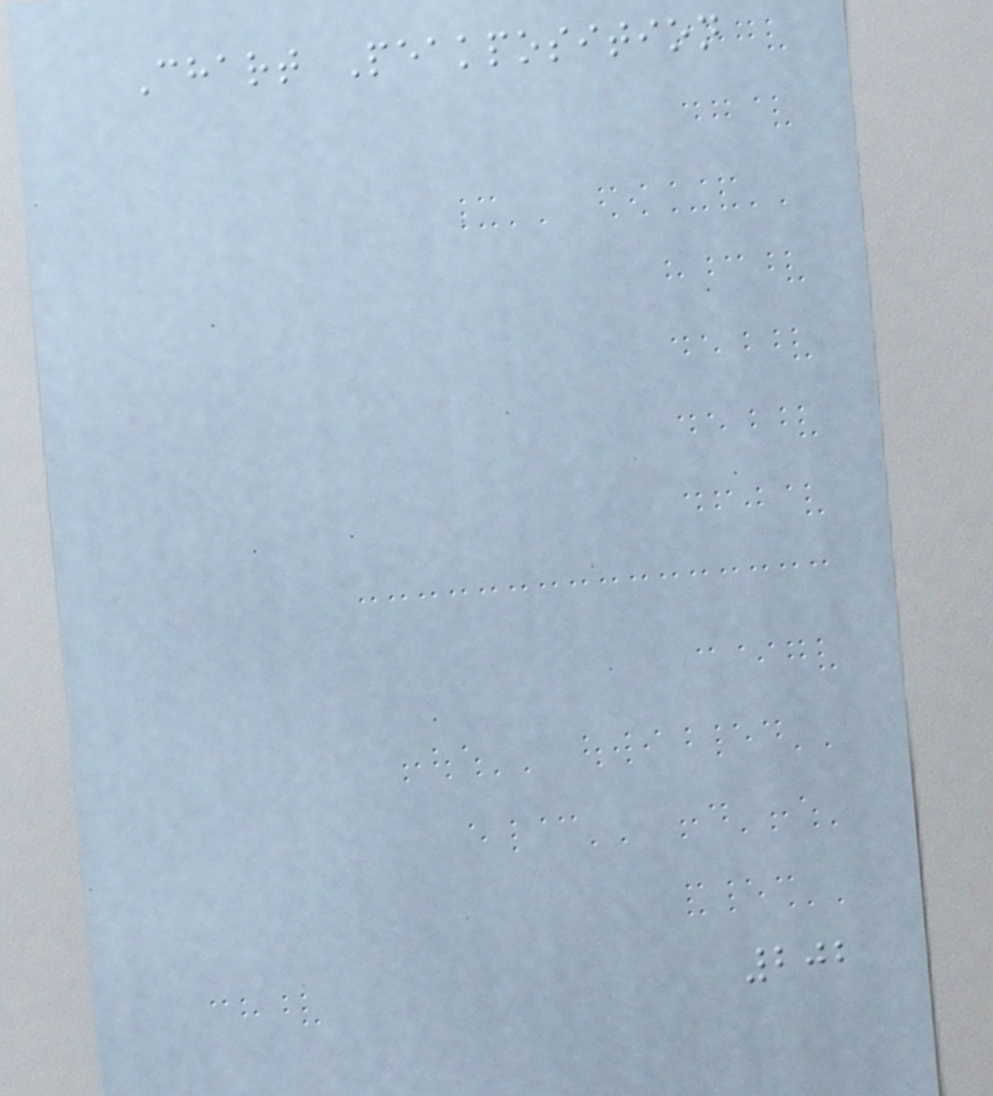Chart Peakposition
202
